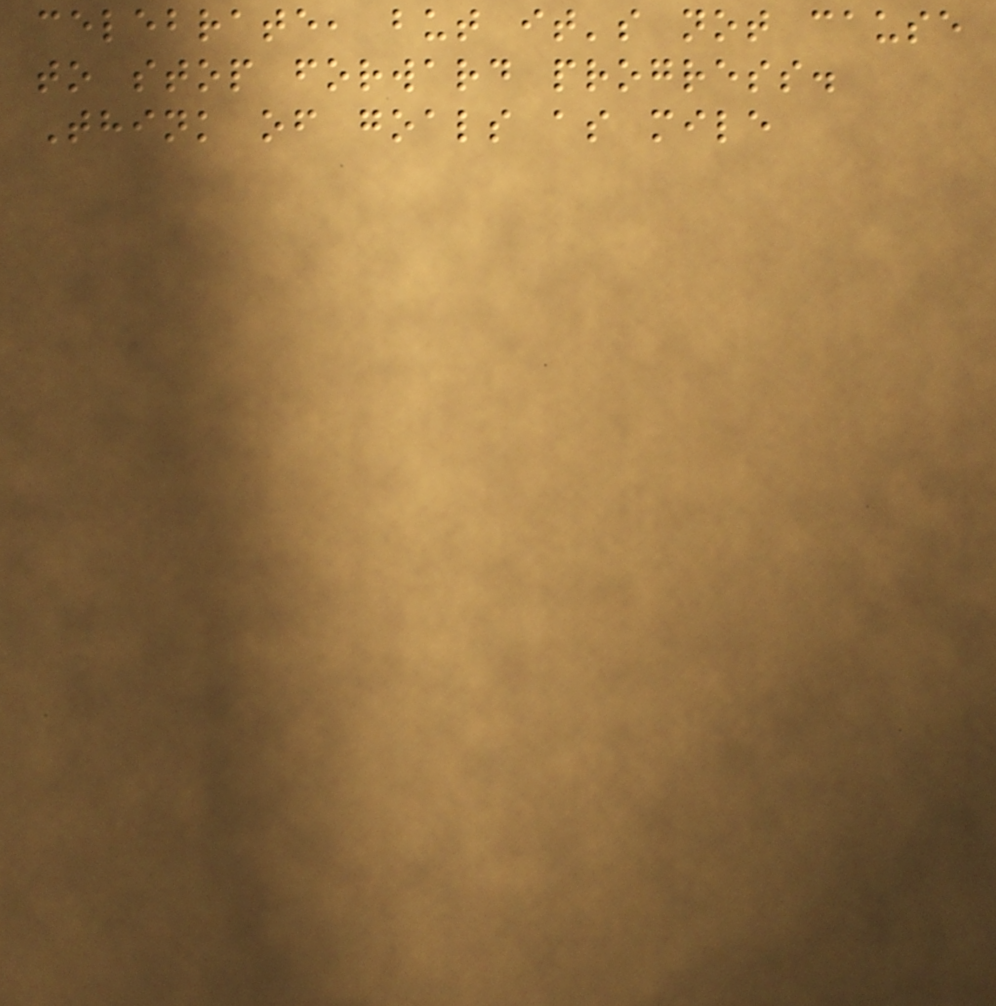celebrate, but it's not cause
to stop forward progress.
Think of goals as mile
